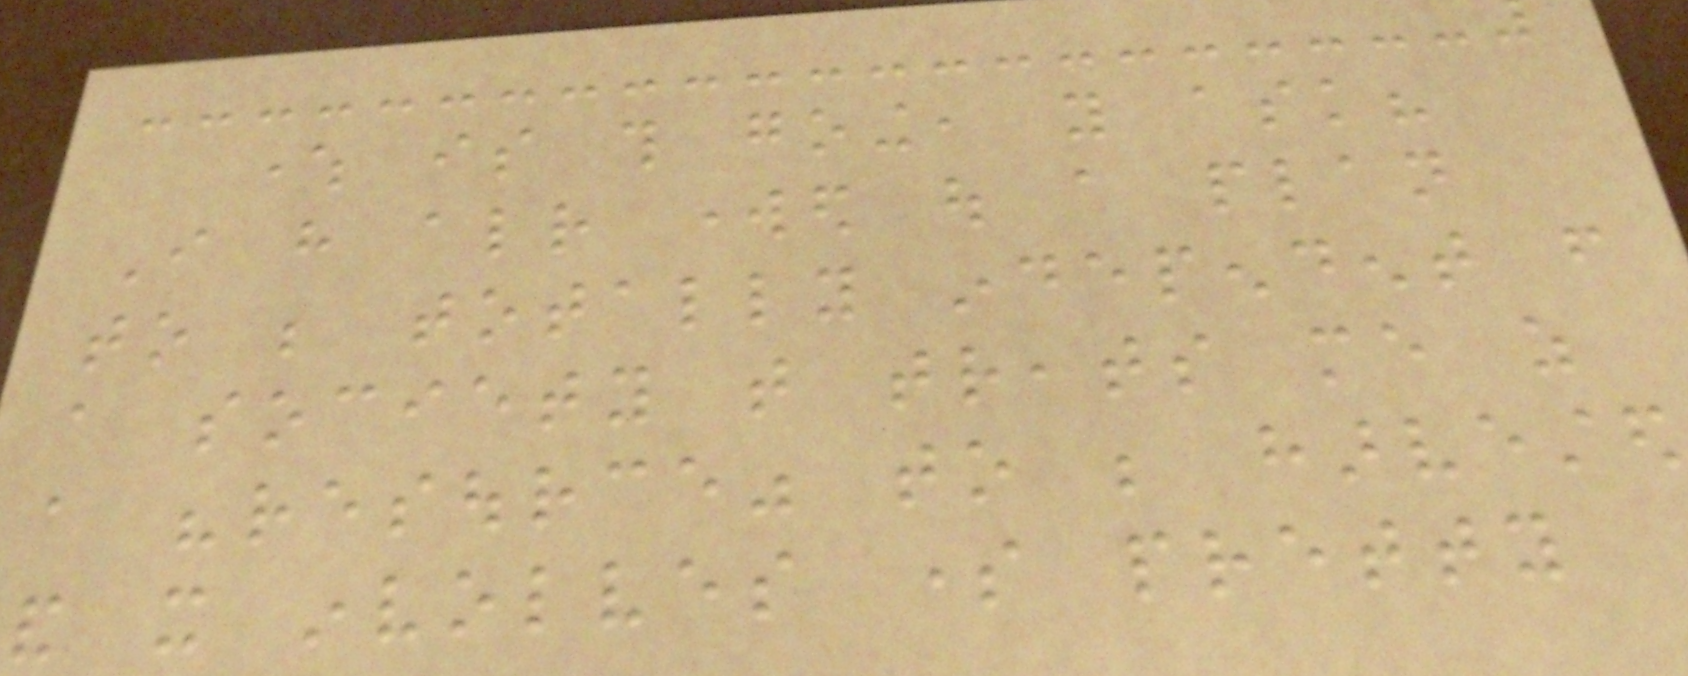where is this going, you ask?
I have already worked out a plan
to be totally independent from
a society that treats me as
a "resource" to be harvested
and it involves some pretty
